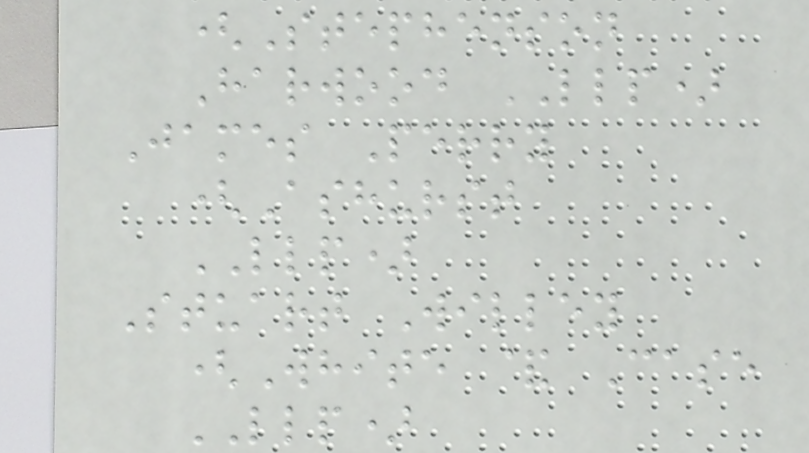(Stephenson
Harwood LLP)
James Perry
(Ashurst
LLP)
Stuart Willey
(White & Case
LLP)
